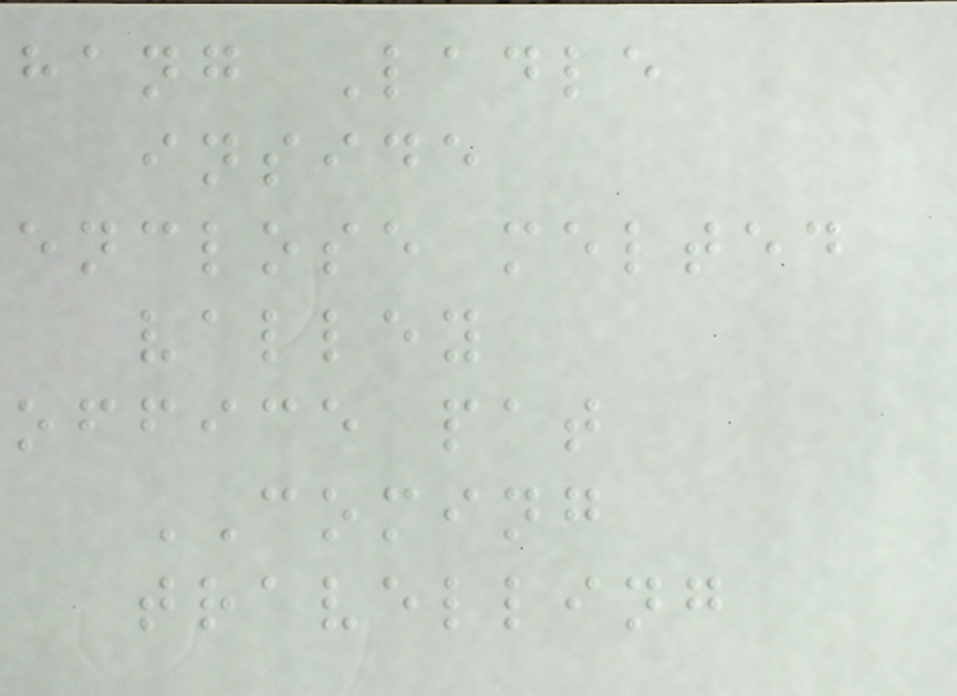hang Ladle
inside
enclose melted
valley
office pat
COMING
travelling
